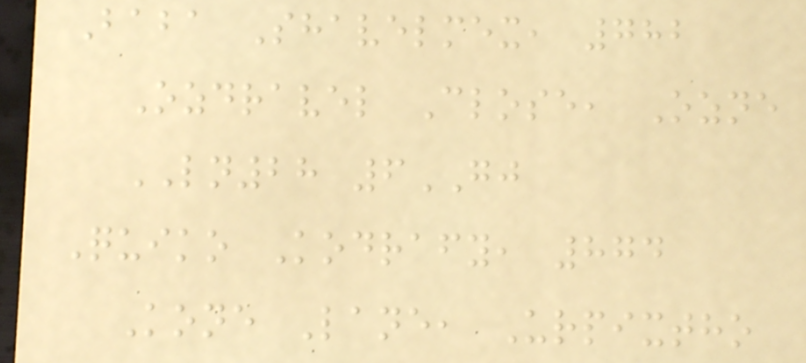Baba Shavelmex, 782
Ozdravel Close, Ozne
LN28 6GJ
Quiko Kodrafy, 874
Kone Lane, Urpixtho
